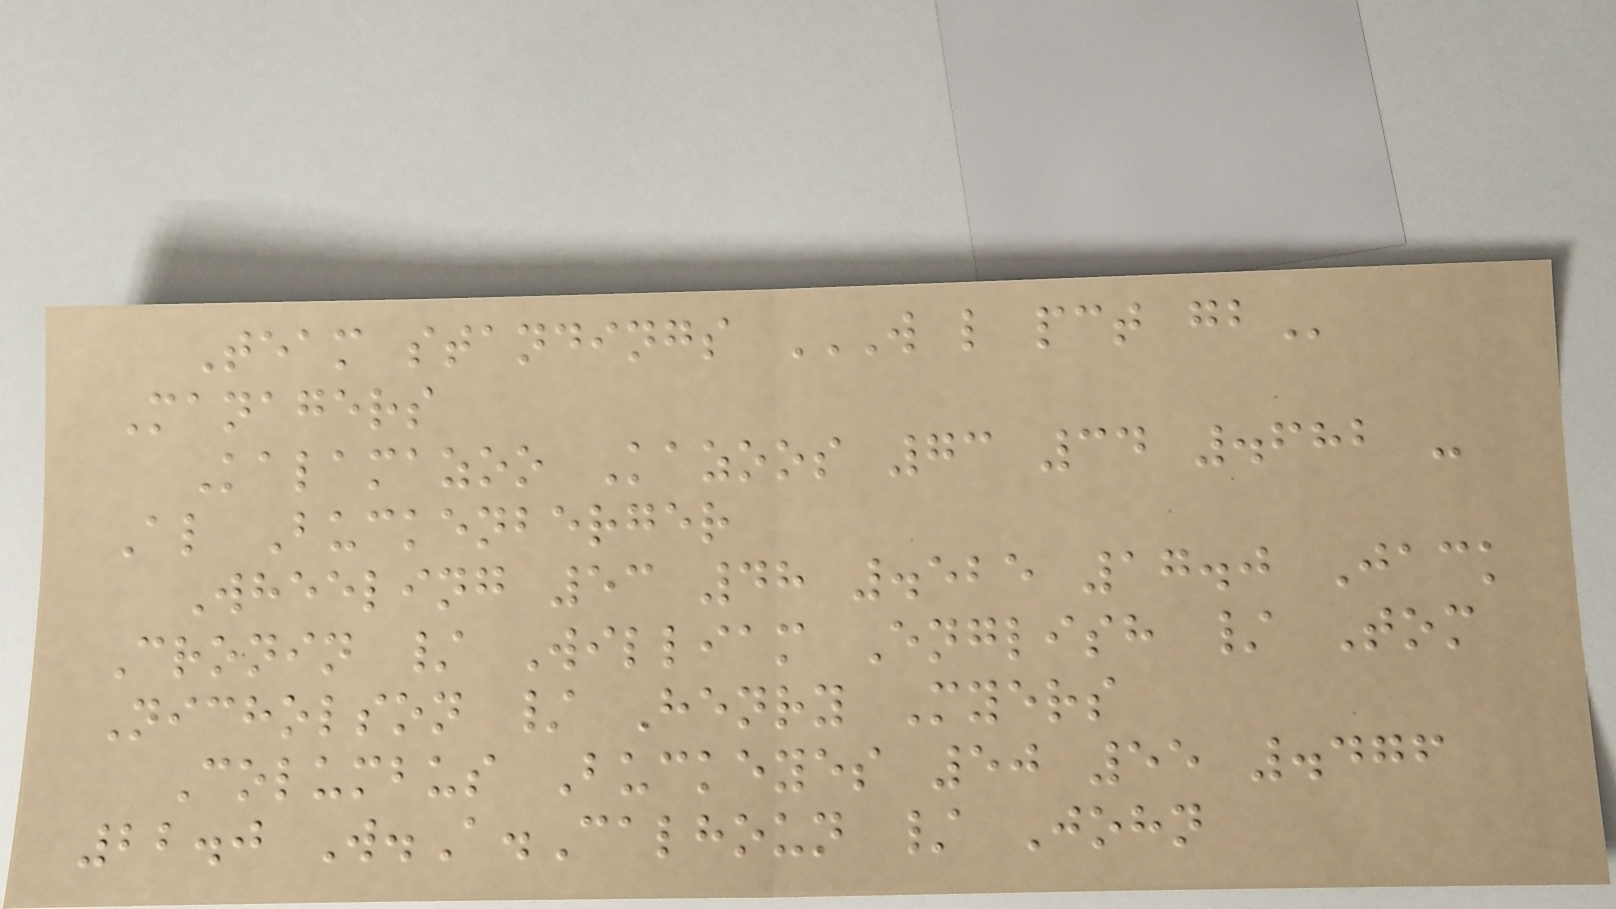Team standings W L PCT GB
Managers
Kalamazoo Kazoos 73 34 .682 -
Al Buckenberger
Wheeling 53 48 .525 17.0 Jack
Cronin / William English / Tom
Nicholson / Henry Myers
Columbus Buckeyes 50 55 .476
22.0 W.A.Calhoun / John
